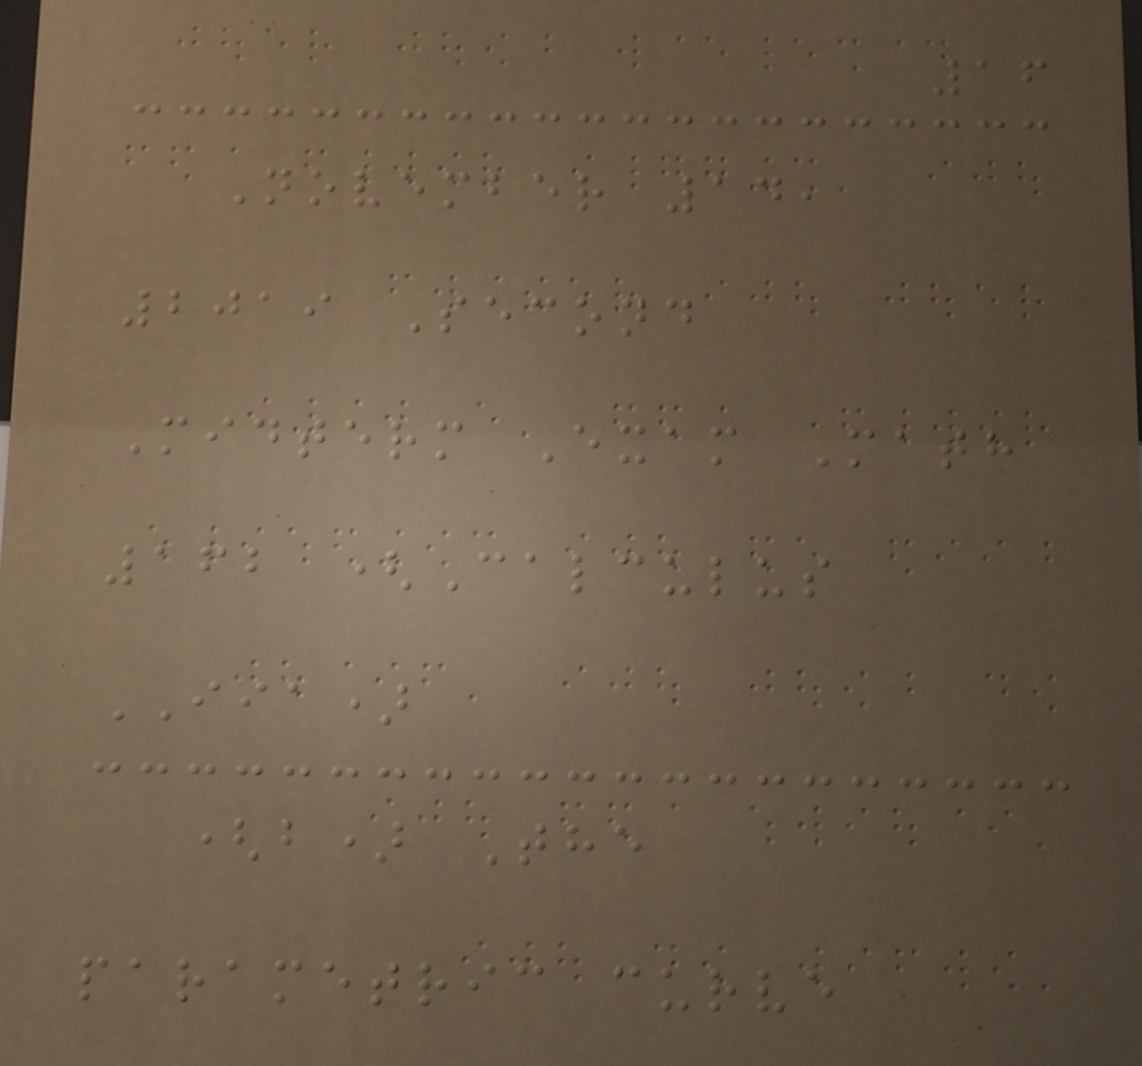16
November 14,
2019 Second
Midterm Exam Math
162 (Calculus
IIA)
(b) The
parametric curve
